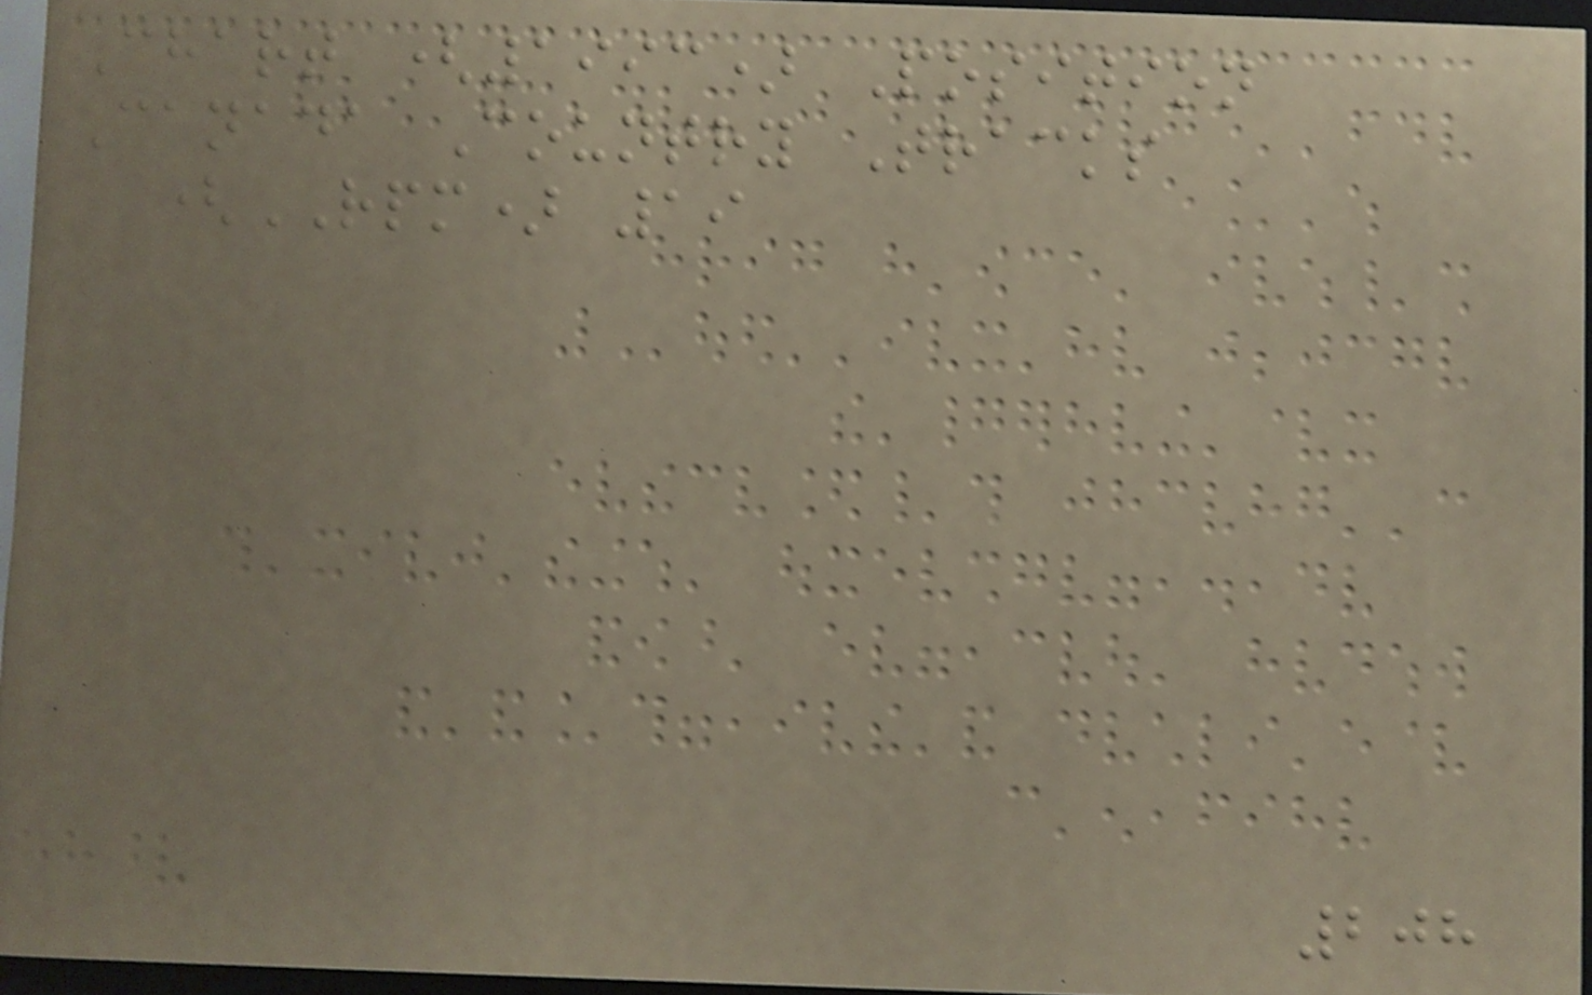Chart (1993) Position
Canada Country Tracks
(RPM) 19
208
